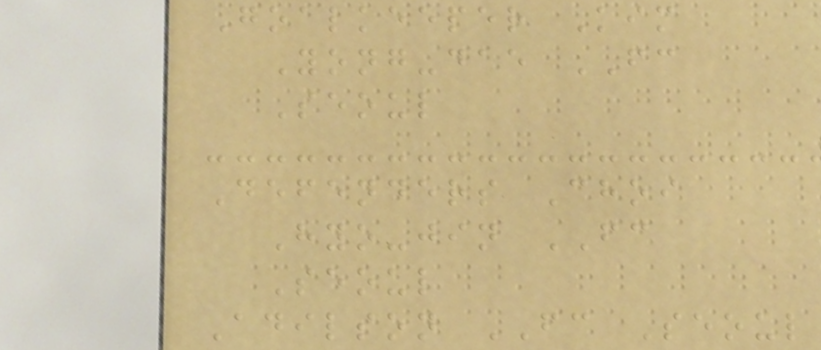Goalkeeper Kim
Yong-dae FC
Seoul
Defenders Choi
Hyo-jin FC
Seoul
Adilson FC Seoul
